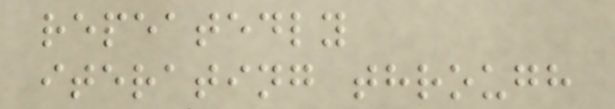repeatedly
iterating through
